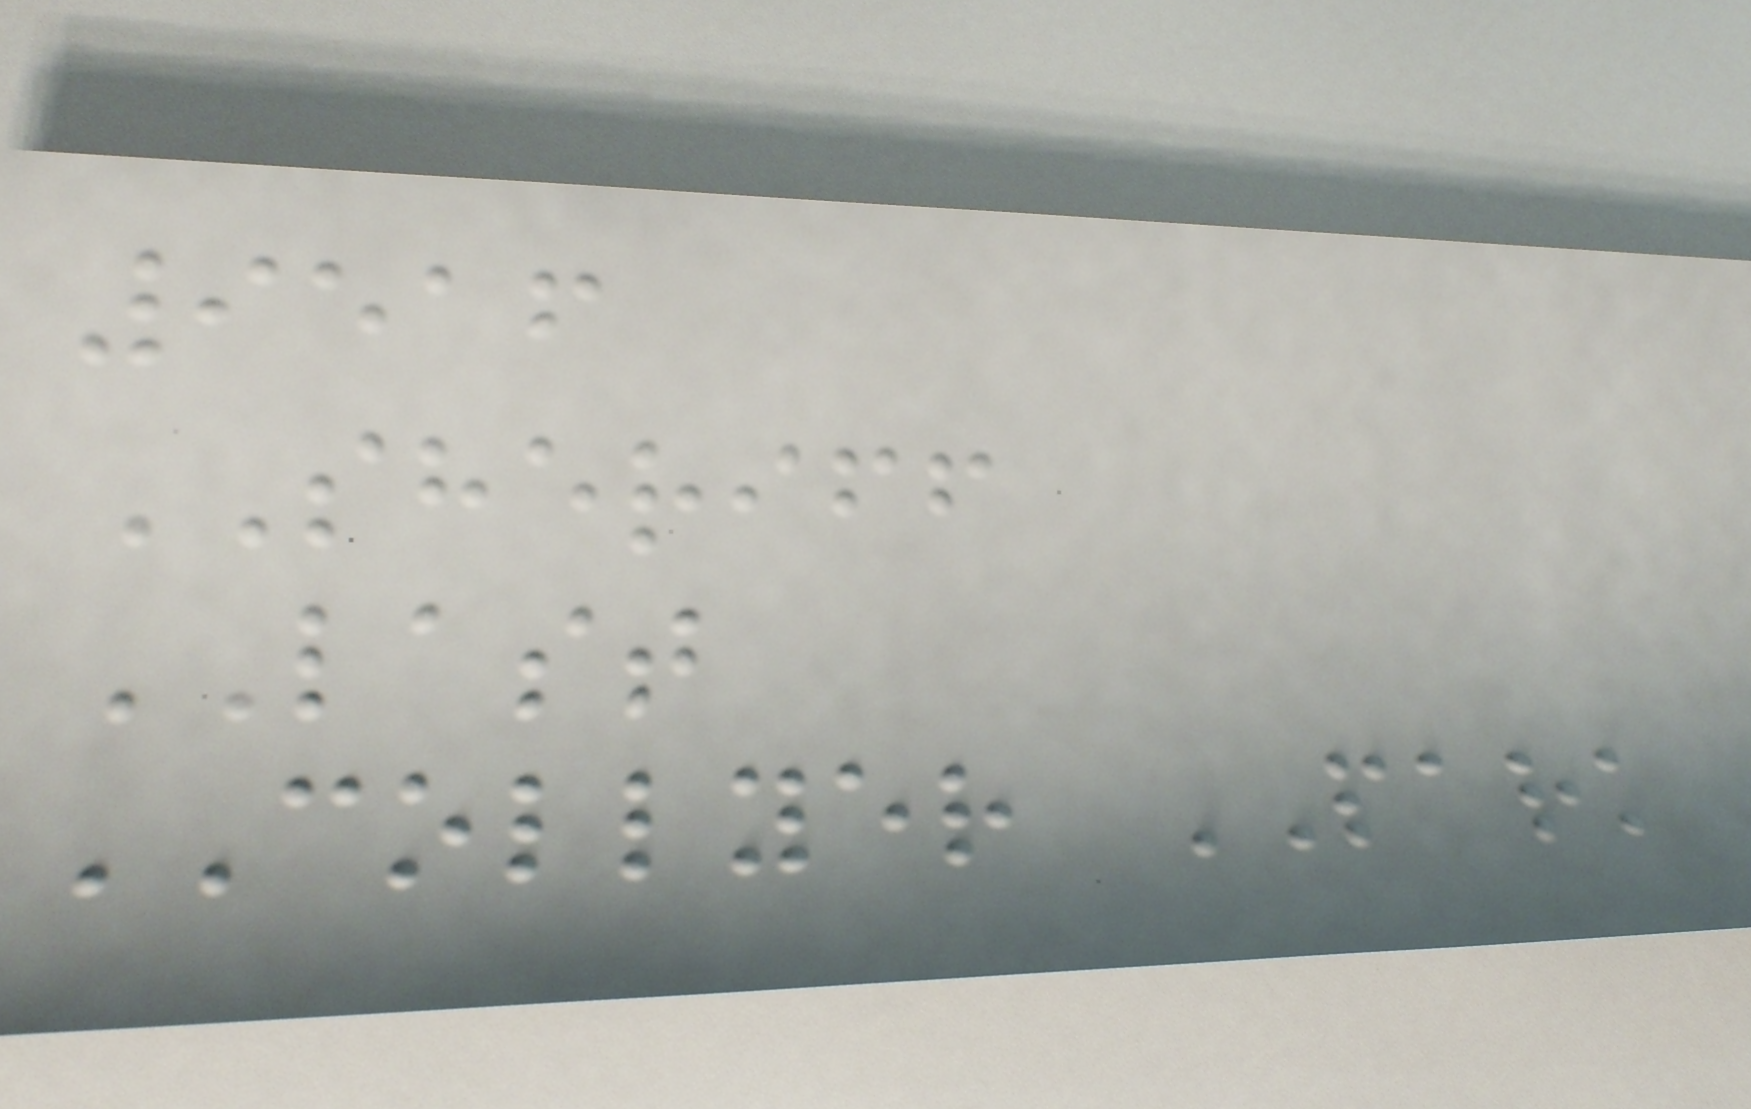9516
SHERIFF
LAST
COLLYER PARK
